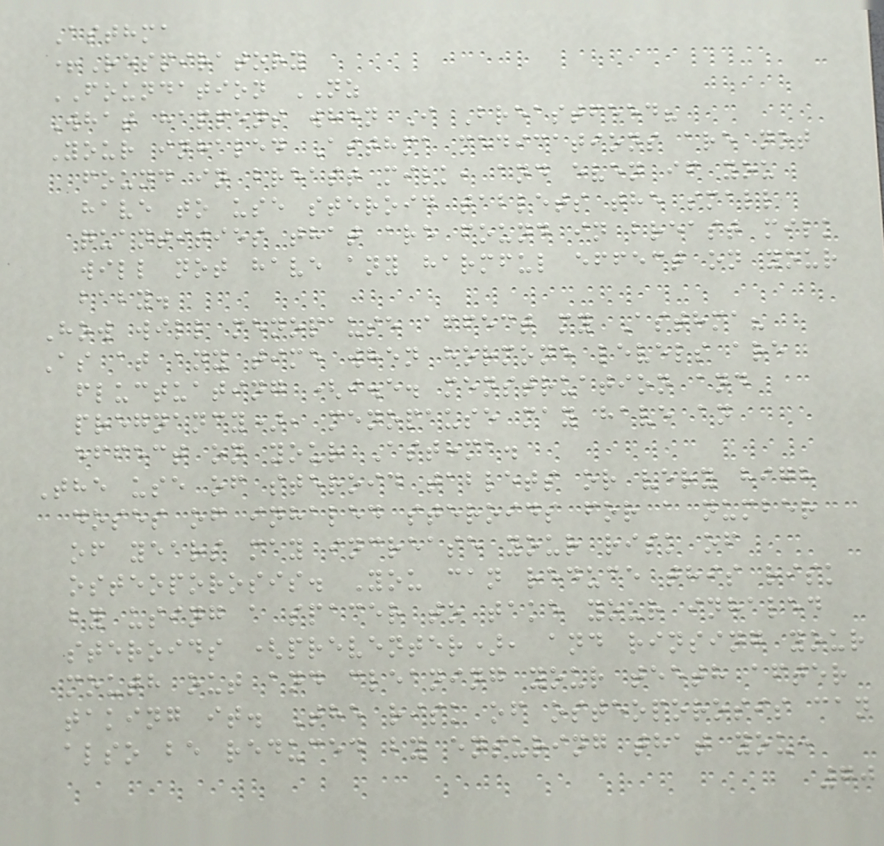Asthma
+Respiratory
FOUNDATION NZ
What happens when I Breastfeed?
Your inhaled Asthma medications are not
found in breast milk, and even if you
have to use steroid tablets the small
quantities that are found in breast milk
will not have any harmful effect on your
baby.
How will menopause affect my Asthma?
As at any time when hormone levels are
fluctuating (i.e. menstruation and
pregnancy), menopause may have an
effect on your Asthma.
The use of steroid tablets or very high
doses of inhaled steroids for a number
of years may increase your risk of
osteoporosis. You can reduce this risk
by using a spacer to take your inhaled
steroids (preventer), and rinsing your
mouth out and cleaning your teeth after
taking it. The risk of osteoporosis can
also be reduced by ensuring that you:
70
